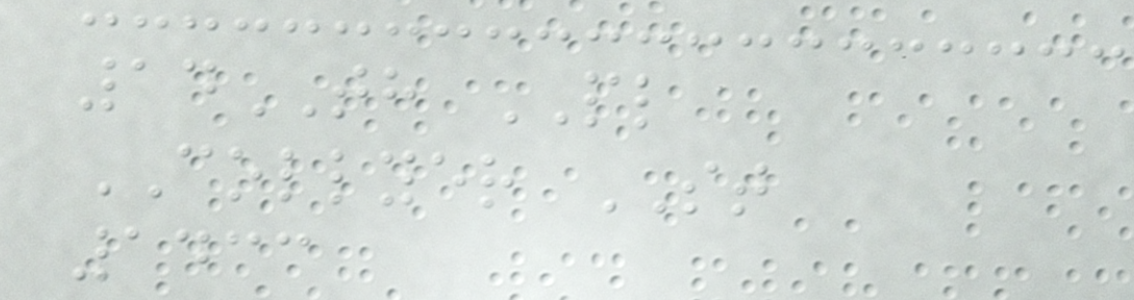14TH PL
COLLYER ST
1433
